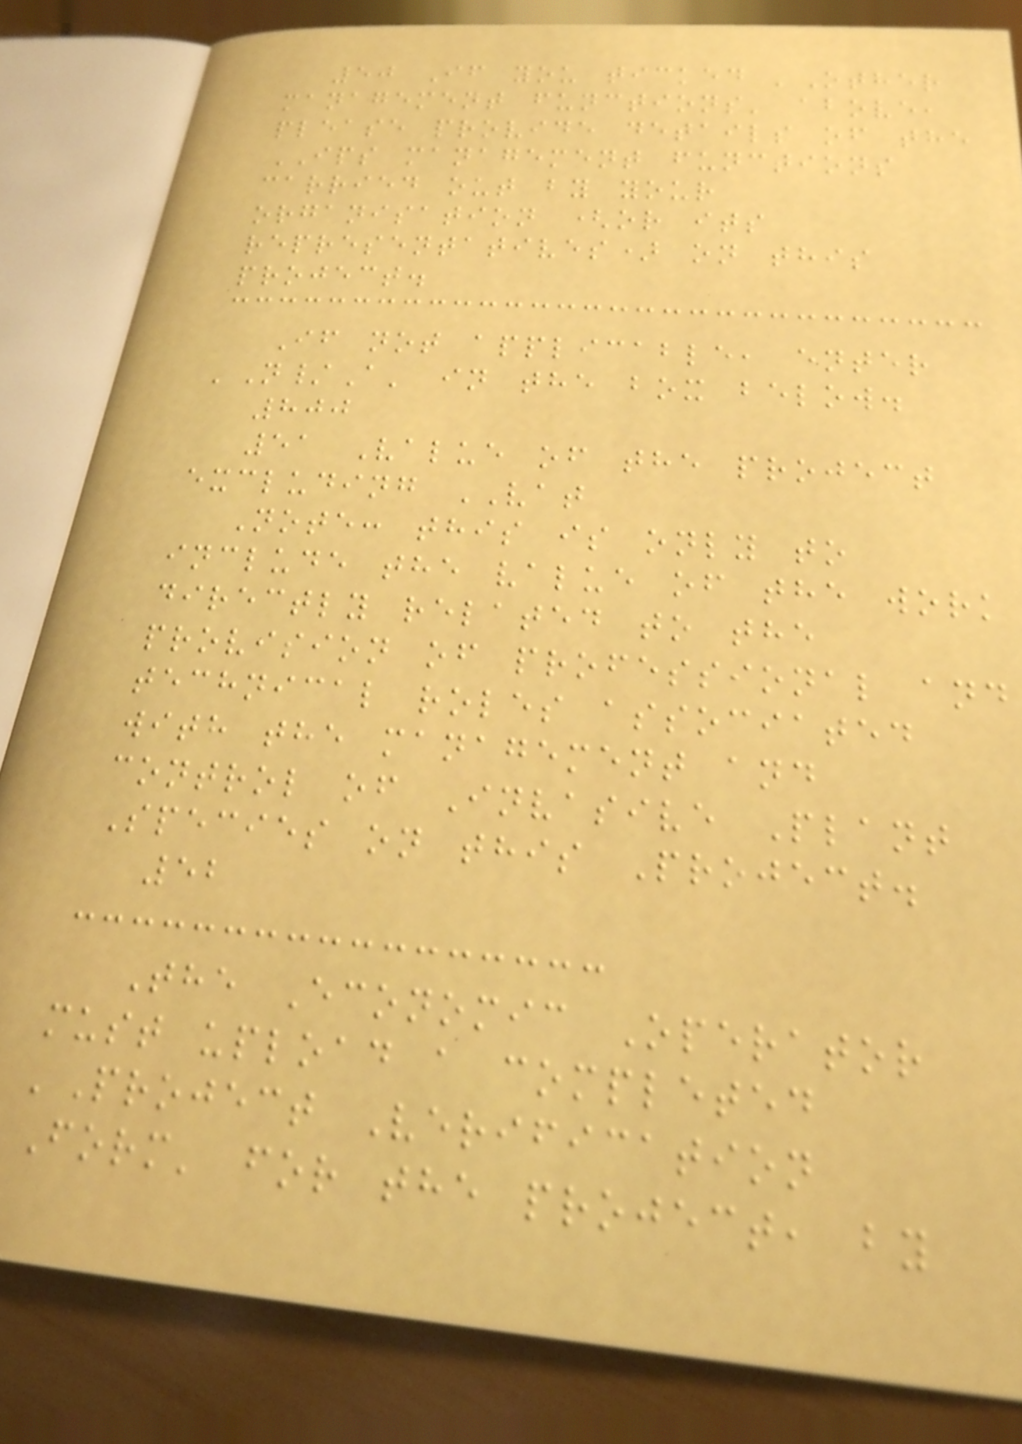50 If you ticked 'Other
management functions' above,
please provide details of the
IPS management functions
carried out by your
organisation (or its
representatives) on this
project.
If not applicable, enter
'N/A' in the box below.
800
51 Value of the project
excluding VAT
Note: this is only to
include the value of the work
directly related to the
provision of professional and
technical roles associated
with the management and
control of Invasive Plant
Species on this Project.
52
The Economic Operator
must upload a completed
'Project Verification
Form' for the project, by
